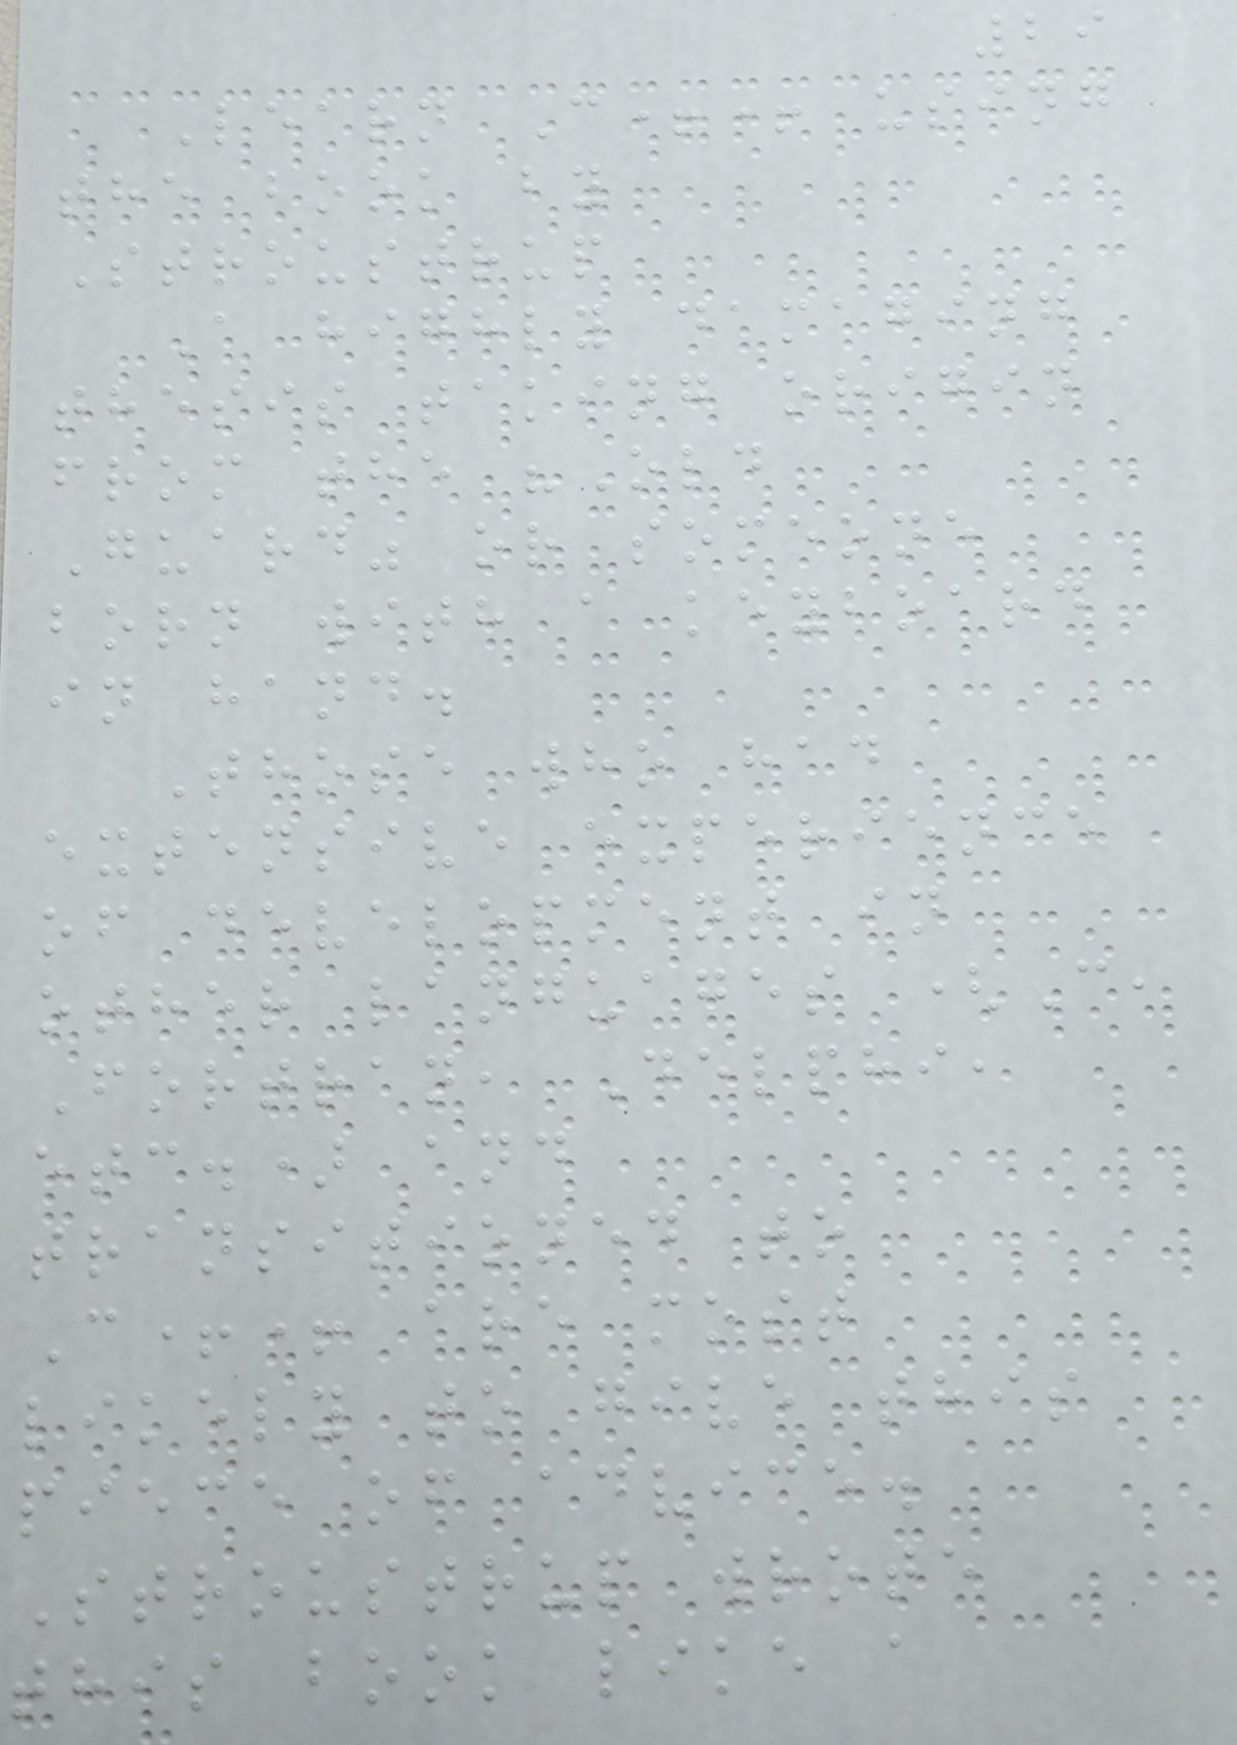29
Learn C++ using
the book by
Stroustrup
A highly damaging
thesis taking origin
from the "Old
Guard" or someone
born with a keyboard
in hand.
Those who had
extensive experience
of development in
other languages (C,
Fortran, Delphi,
etc.) and
transitioned to
C++ are most
likely to give this
piece of advice.
Stroustrup wrote
this book like a
